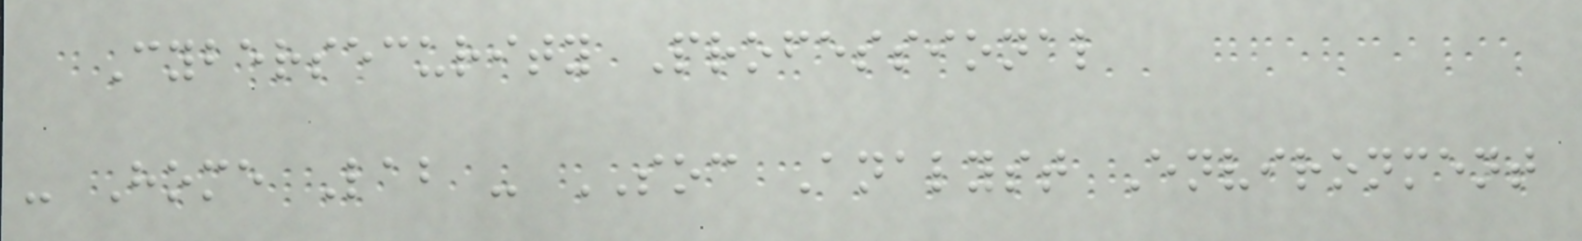Cybersecurity Professional
- Home Lab - SOC Analyst Environment
